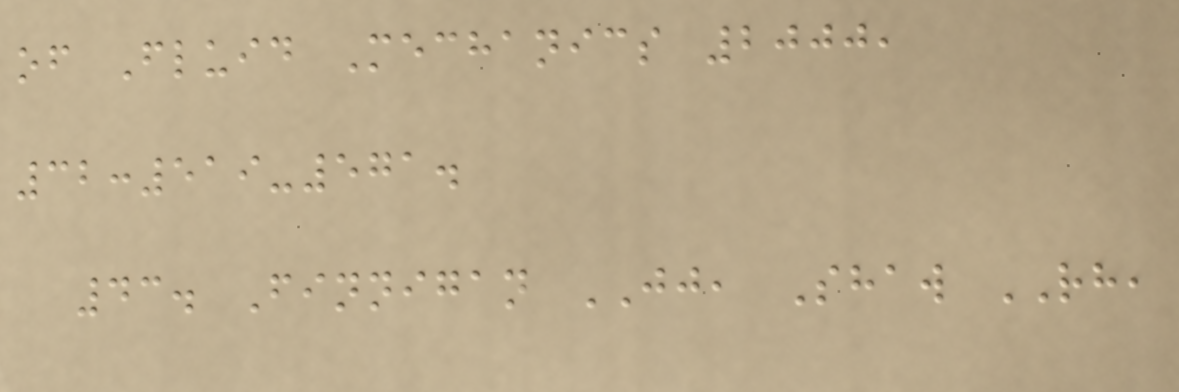of Fluid Mechanics 2000,
32:519-571.
43. Finnigan JJ, Shaw RH,
